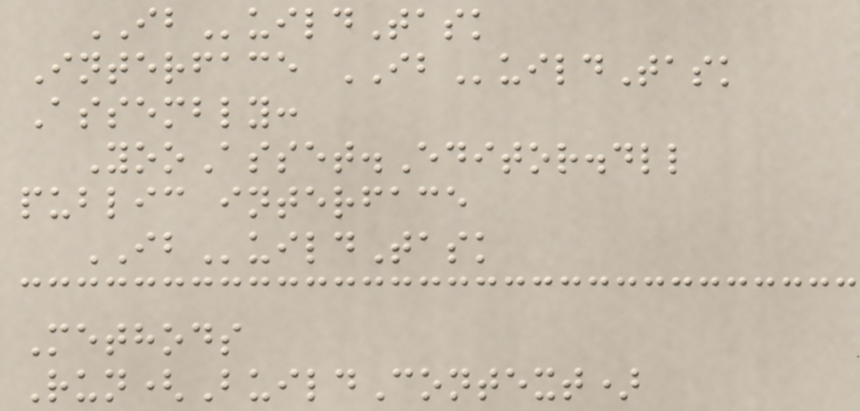IBuildTask
Interface IBuildTask
Assembly:
YooAsset.Editor.dll
public interface
IBuildTask
Methods
Run(BuildContext)
